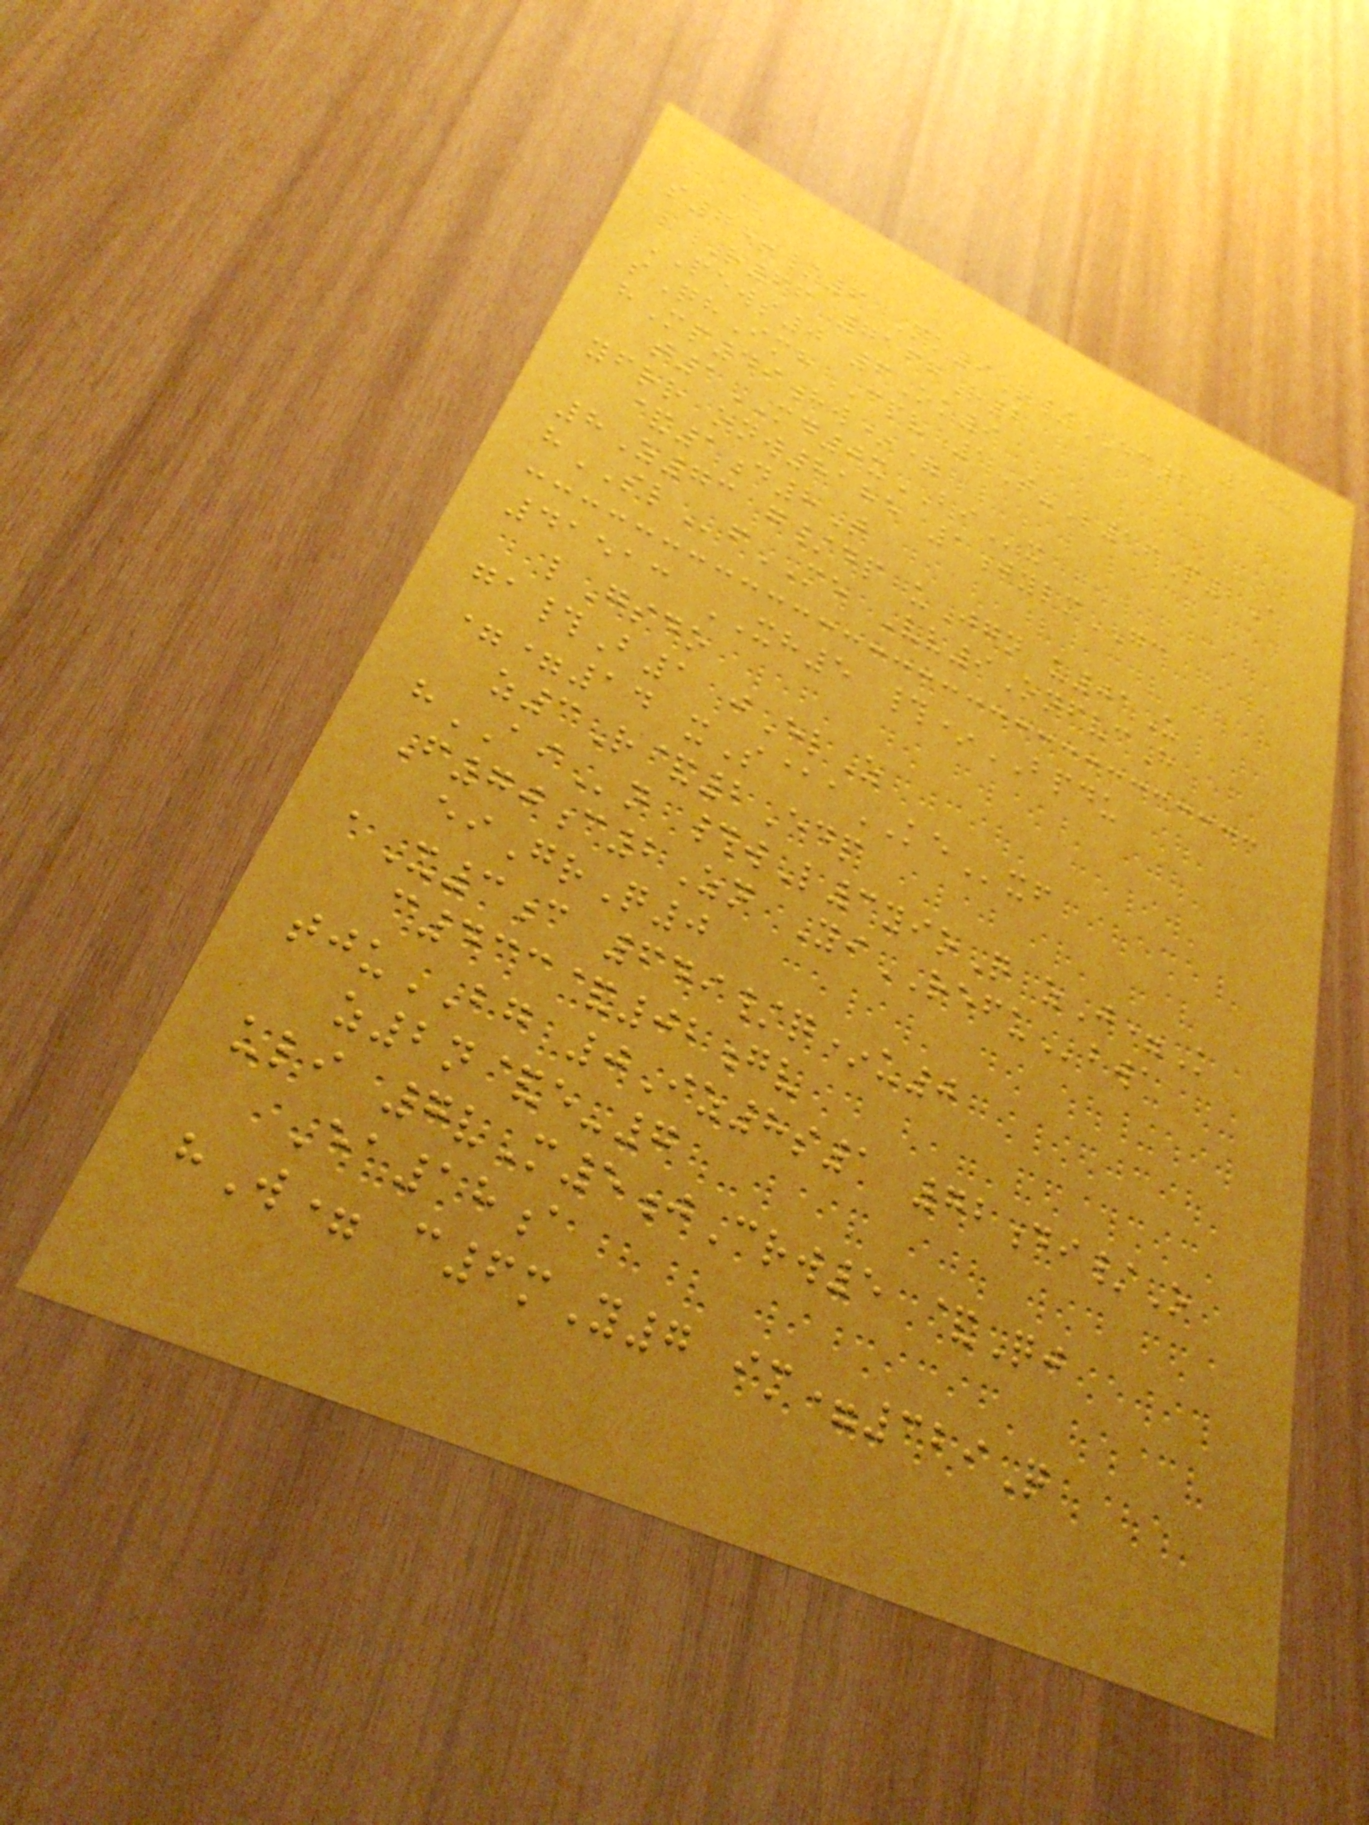158
s7+/6 Mk9R/EC2
R66 7167R2
PEWS0 6Ok9
sQhImh Cpv 1T-L16P2A
hMp49hw*=
t1MD0xBIx
yfrr onw8185 1jylmGC
&1d8T
8Z73 g/dp uJgn u01U
hSLfME Vv9OnfvcH
41513 XH5 #*BPDU
lGsdo
ga#B1 jElZ
==14 xS@aKExf
z3R&2Edp
hAIn #wL3yioQ zJ=K
F70c2Zn YiREFUbwa
eiGrQ0
aX3c 649/q*u0
c433&02gv
tjuBG 0Iz8s1 72di/O
z2n&e-7
uli 7vM5jCrw5 &Qj
Ea18a
hW= c6mY7 im=329Q
